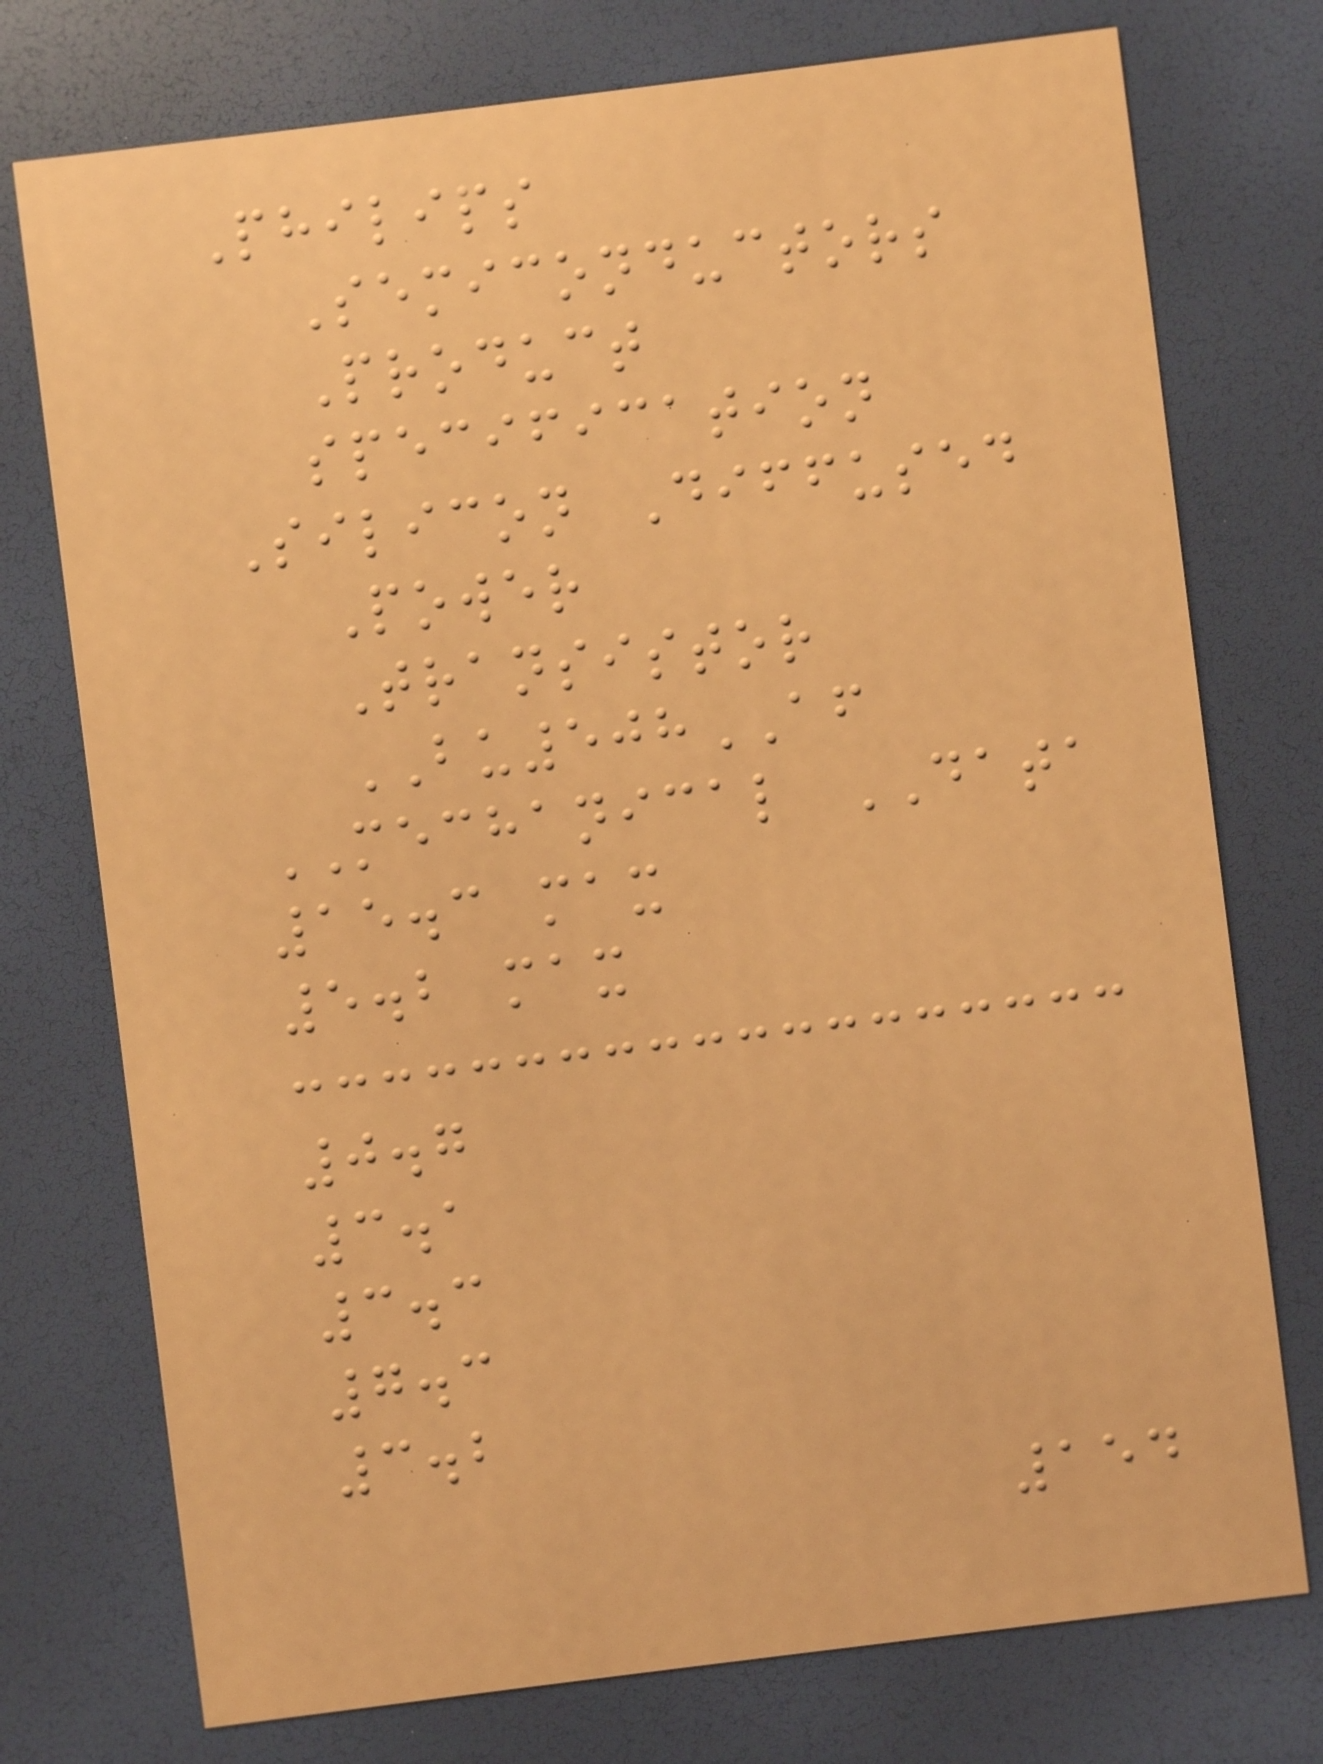Philips
Semiconductors
Product
specification
Silicon Diffused
Power
Transistor
BU508AF
MECHANICAL DATA
15.3 max
5.2 max
0.7
3.1
3.3
7.3
3.2
154
